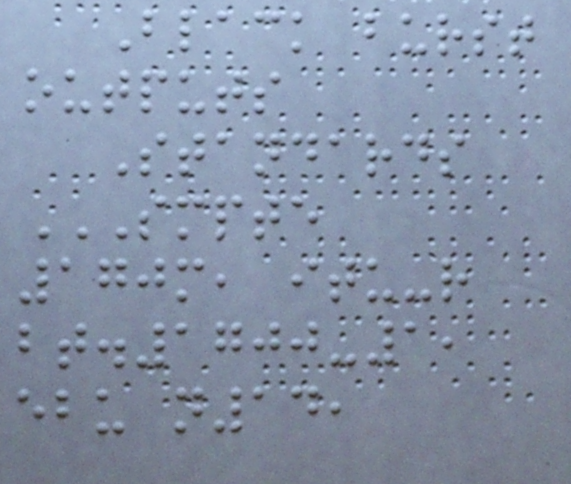Black burst
outputs
Standards
SMPTE
170M, ITU-R
BT.1700-1,
EBU N14,
